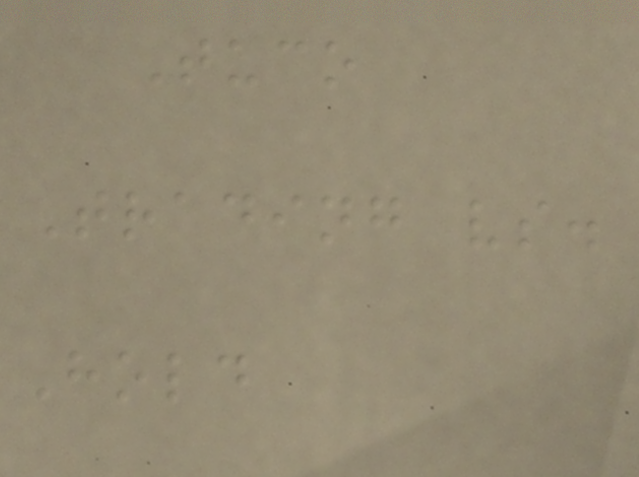Tuco
Trading vs.
Hold
